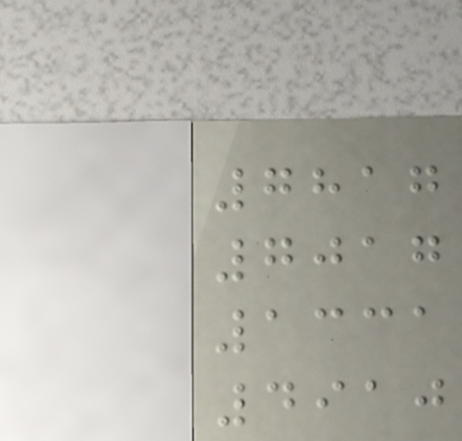7817
7017
1331
4910
